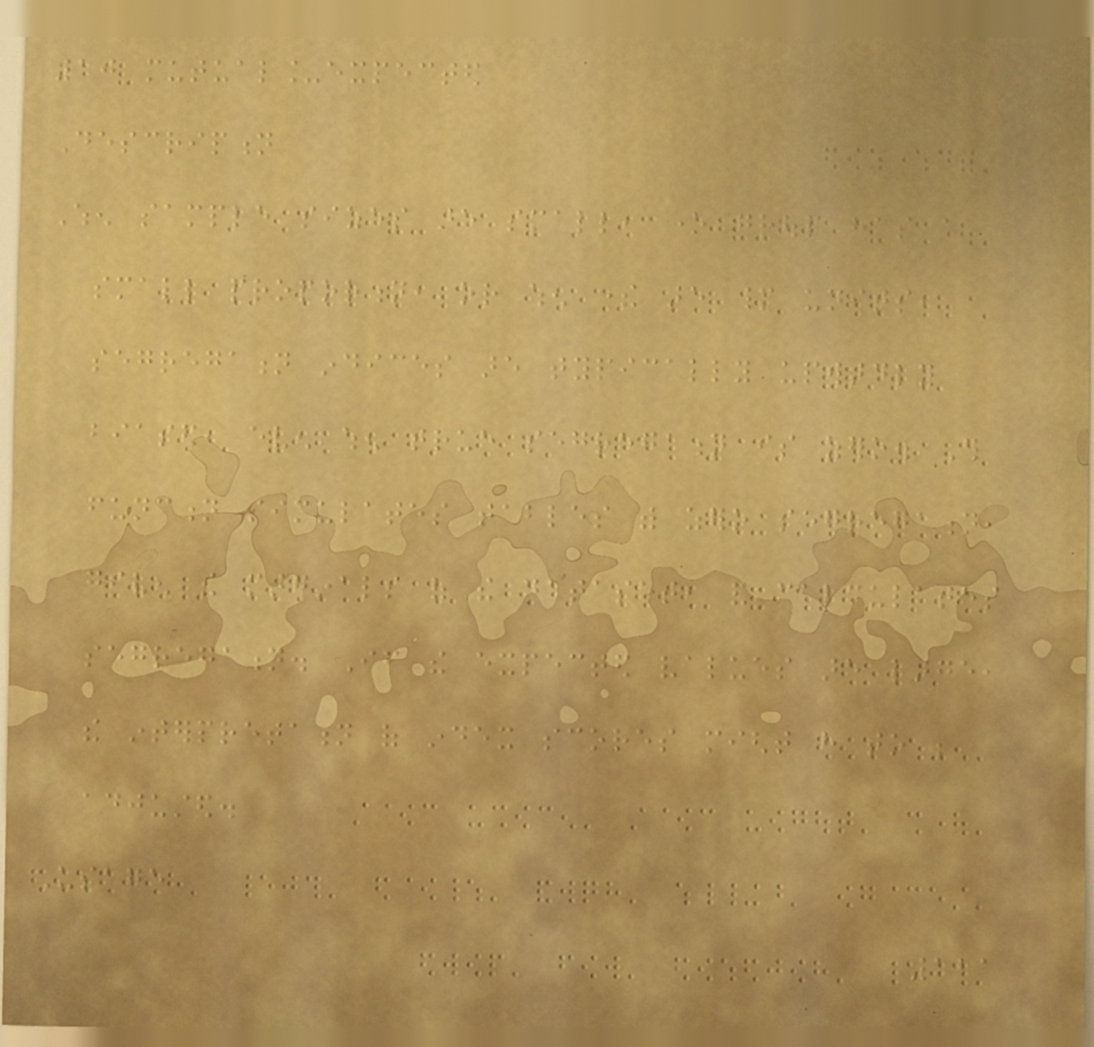10 mutual_expected
Description
When sample sizes are small, one group has a
small proportion, or when there are many units,
segregation indices are typically upwardly
biased, even when true segregation is zero. This
function simulates tables with zero segregation,
given the marginals of the dataset, and calculates
segregation. If the expected values are large,
the interpretation of index scores might have to be
adjusted.
Usage
121
